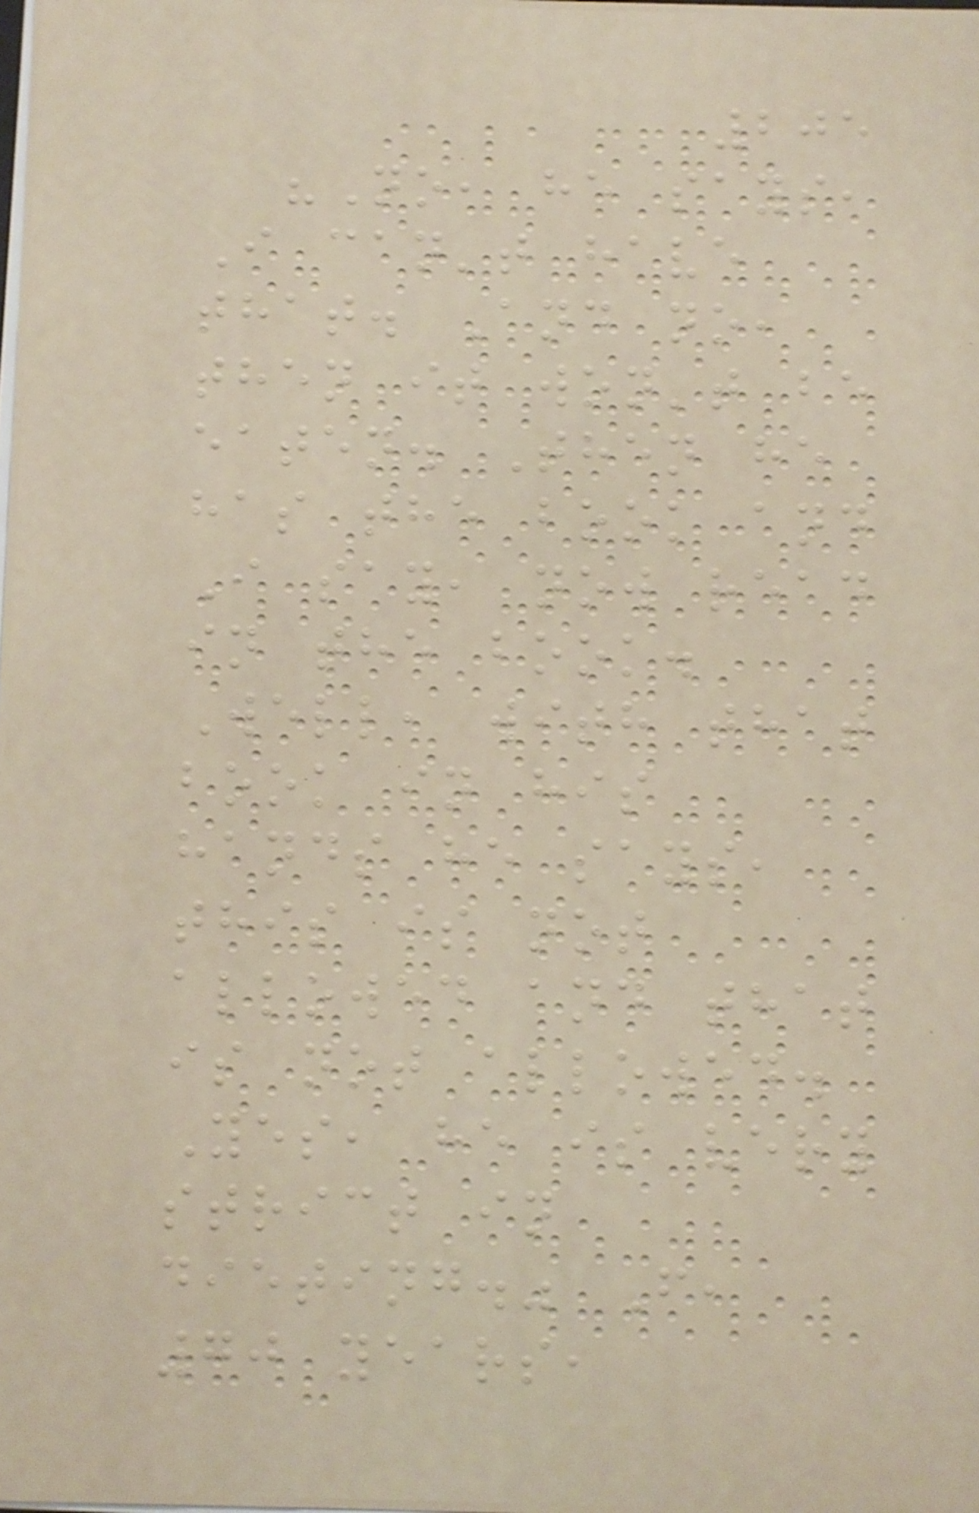205
"No, he says,
I can't have
that. And no,
then it won't be
eaten. Then he
has the book and
I say, now read
in the book.
Well, with that
book in his
hands he says,
this is not
allowed and that
is not allowed.
Yes, he is very
strict in
dieting." F,
70 years,
